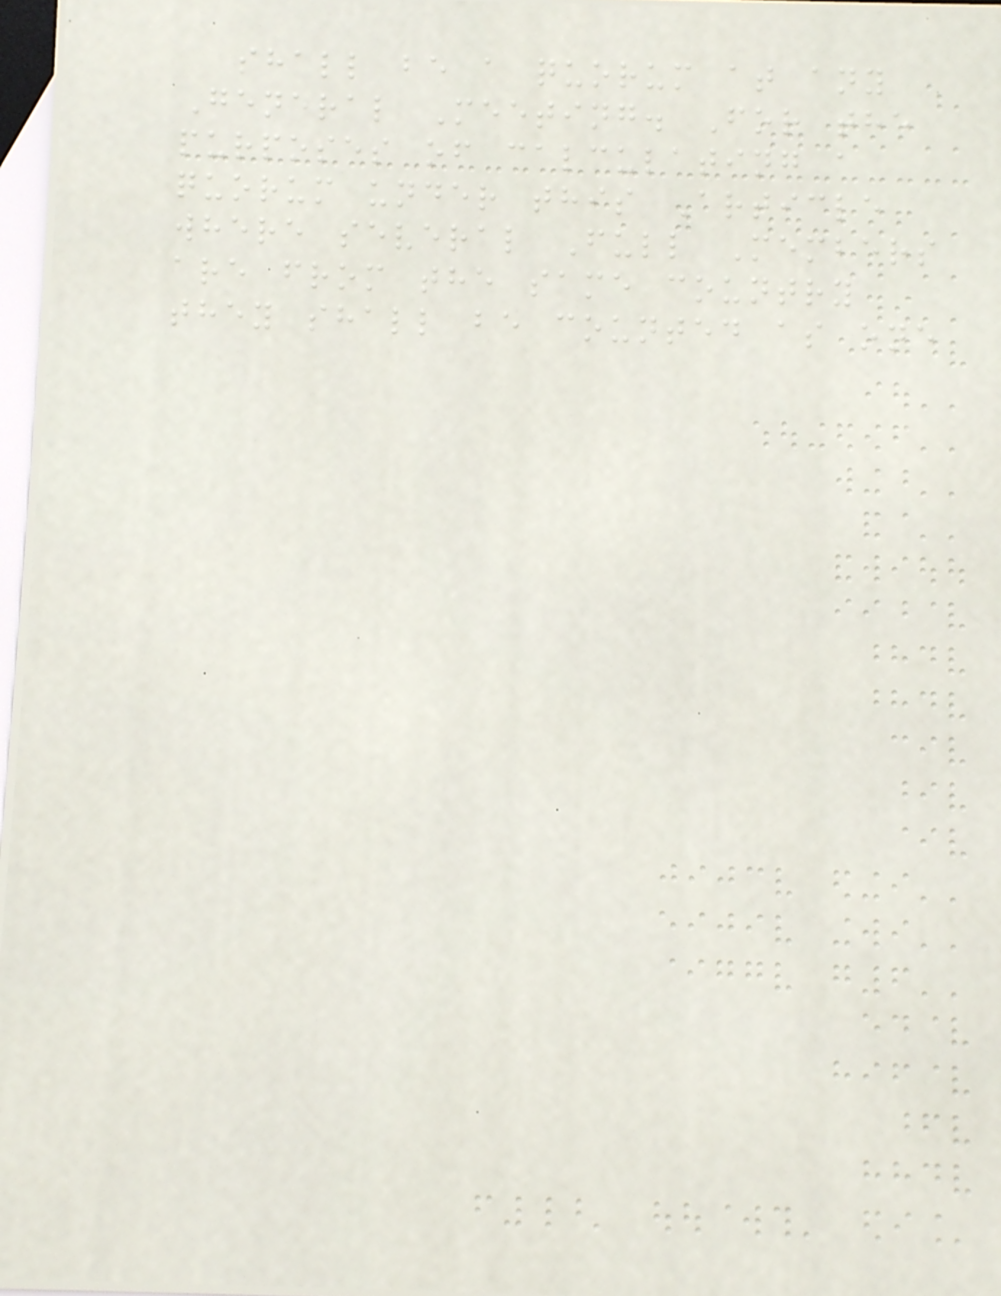shall be a quorum at any
General Meeting. For the
purposes of calculating a
quorum under this Article
where several Full Members
are from the same country
they shall be counted as one
